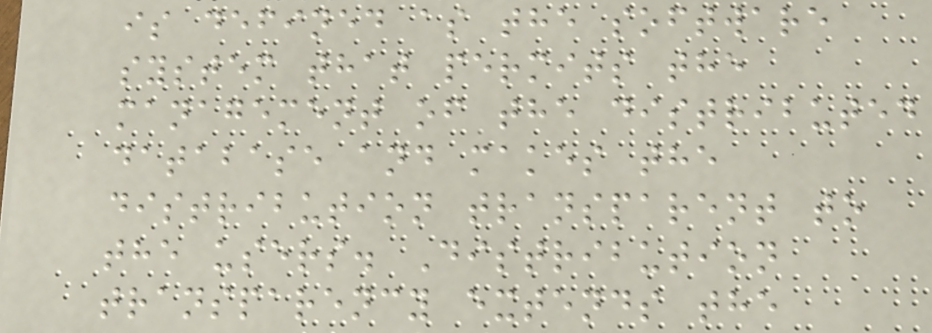is defined as the software
system that permits the
management of the distributed
database and makes the
distribution transparent to
the users. Distribution
transparency extends the
